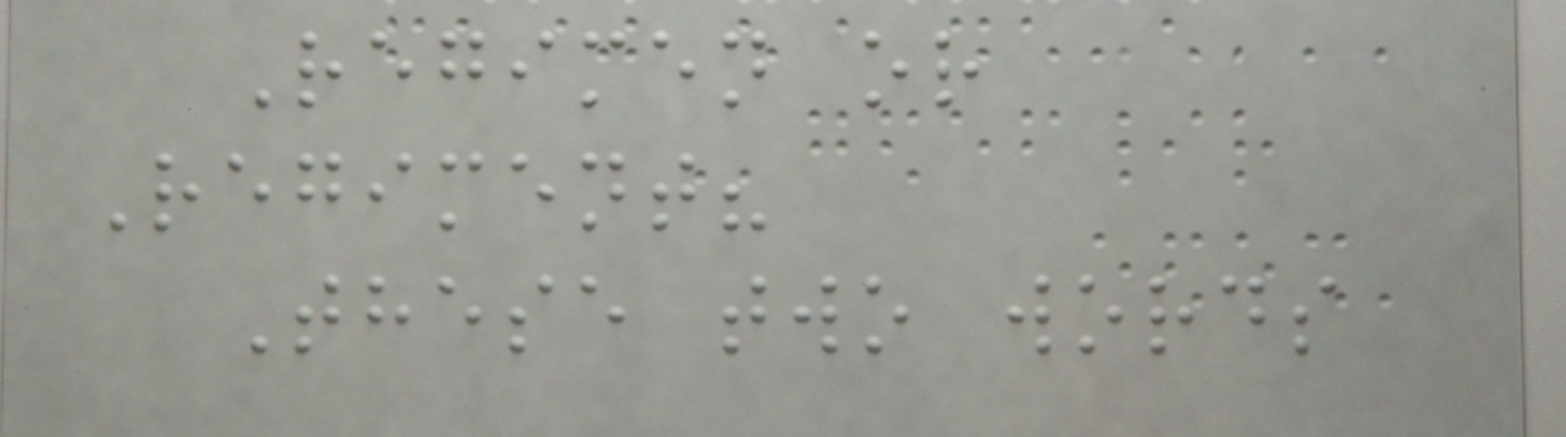Regimen or
Regiment?
These two words
